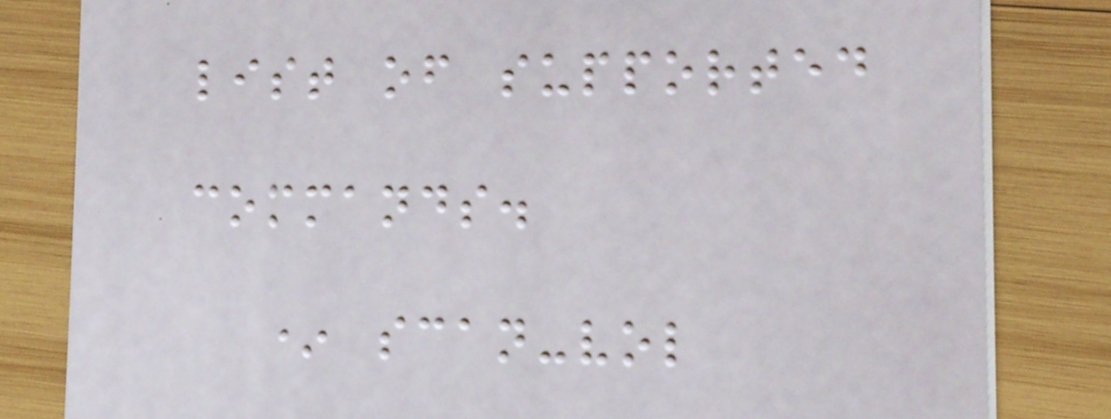list of supported
commands.
* scan-vol
